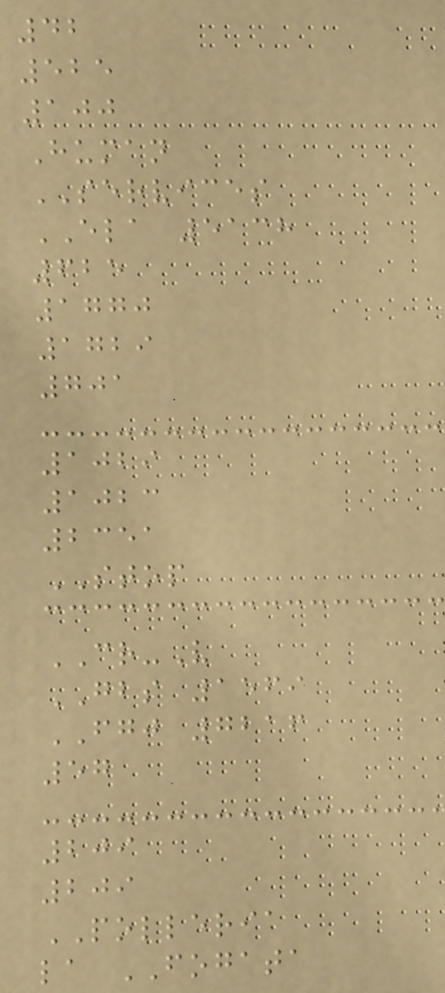42
525
100
Human
SERVICES
ELA 5138
625
1770
1729
701
1029
1023
2351
STOP
CR-V
GBS 1569
FGJ 7216
57
209
209
POLLERIA
la FOGATA
